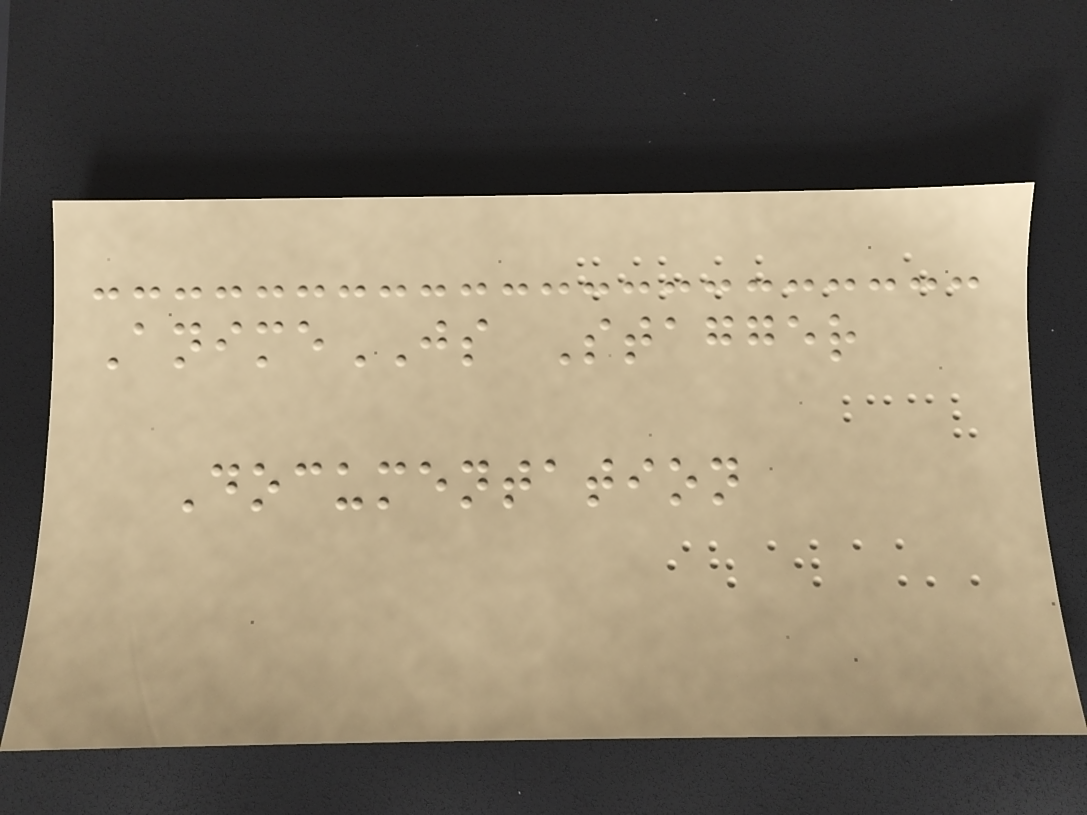AnimeJS Stagger
Documentation
